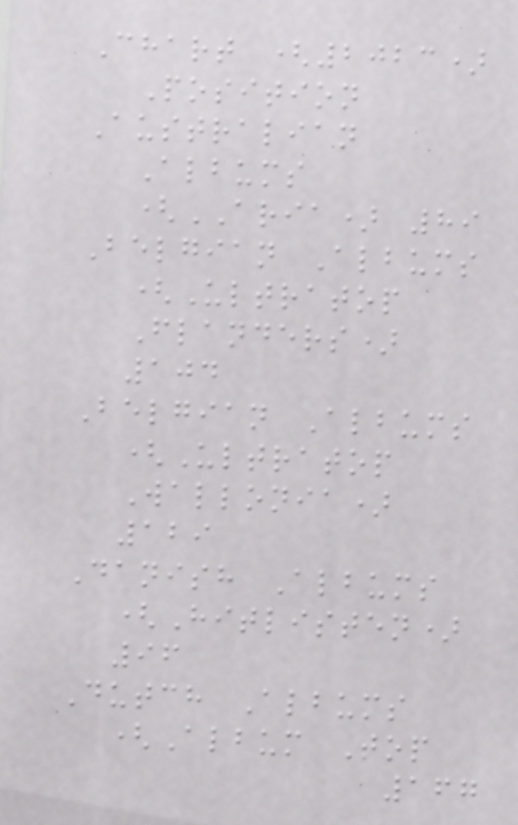Chart (2023)
Position
Australian
Albums
(ARIA) 89
Belgian Albums
(Ultratop
Flanders)
104
Belgian Albums
(Ultratop
Wallonia)
129
Danish Albums
(Hitlisten)
96
Dutch Albums
(Album Top
167
